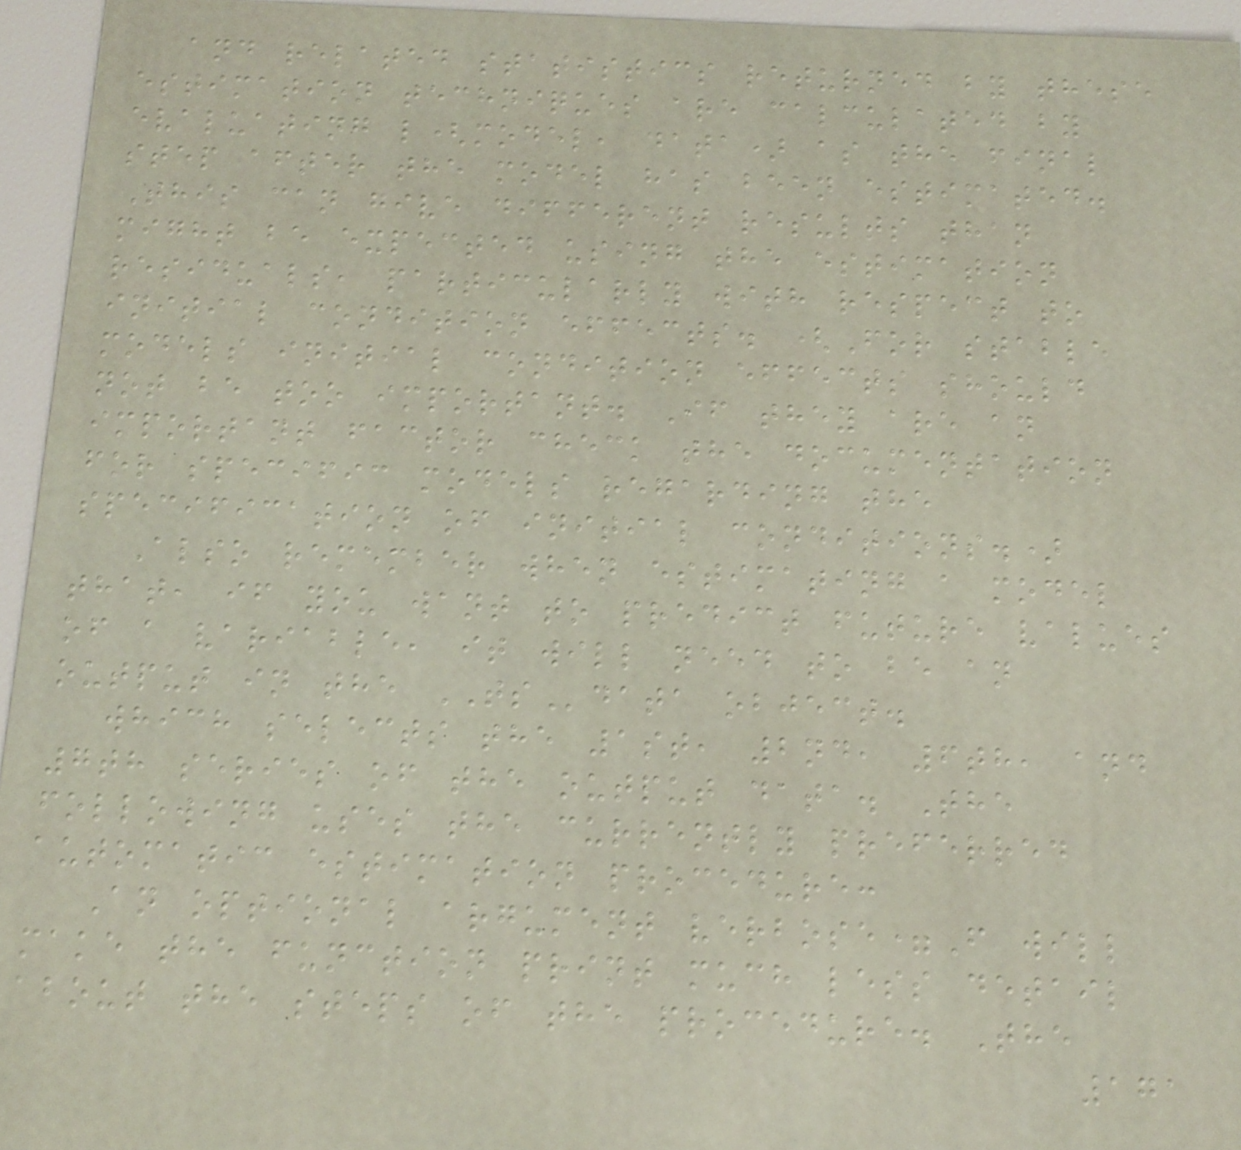and related statistics returned by these
estimation techniques are calculated by
evaluating l(model, data) as the final
step after the model has been estimated.
This can give different results than
might be expected using the estimation
residuals, particularly with respect to
initial condition effects. (For stable
models initial condition effects should
not be too important. If they are an
important factor check the documentation
for specific models regarding the
specification of initial conditions.)
Also remember when estimating a model
that, if you want to predict future values
of a variable, it will need to be an
output in the TSdata object.
which selects the 1st, 2nd, 6th, and
7th series of the output data. The
following uses the currently preferred
automatic estimation procedure:
An optional argument verbose=F will
make the function print much less detail
about the steps of the procedure. The
171
